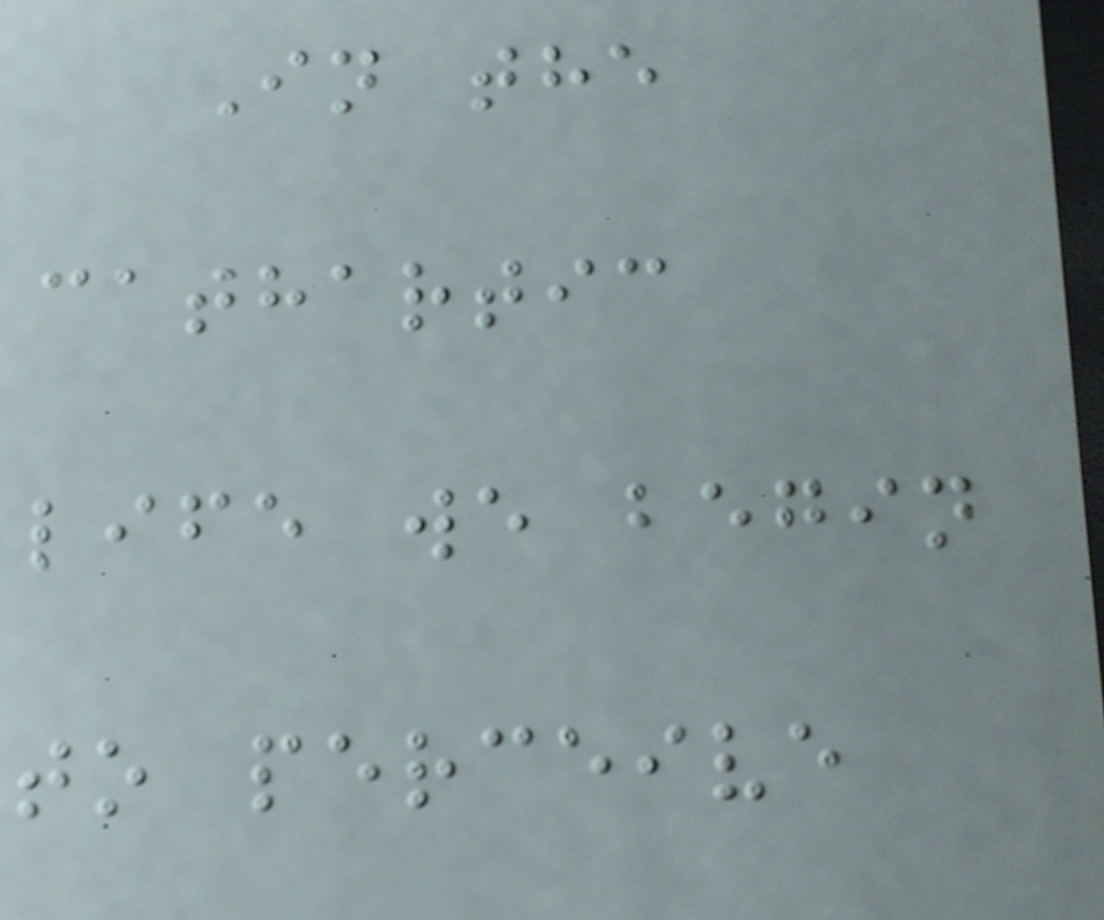In the
cathartic
life we begin
to perceive
